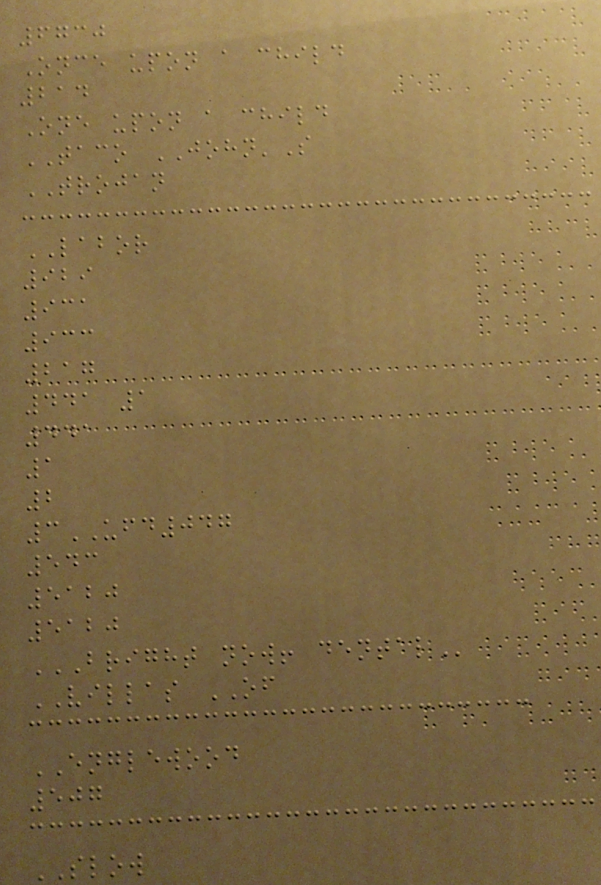6730
Once upon a child
214
One upon a child
TACO JOHN'S
TROJAN
LABOR
929
931
933
217
441 1
441
1
2
3UFD047
543
5120
5120
BRIGHT NOW! DENTAL
VILLAS OF
ENGLEWOOD
507
SLOW
